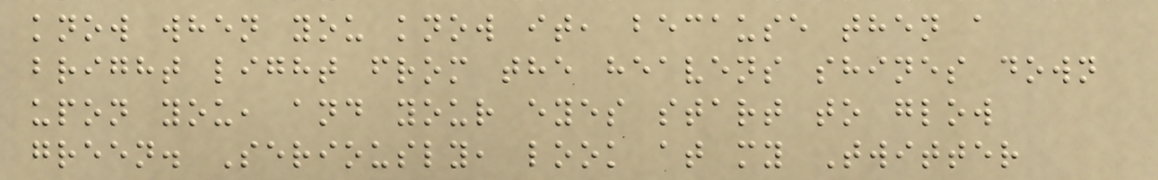know when you know it, because then a
bright light from the heavens shines down
upon you, and your eyes start to glow
green. Seriously, look at my Twitter
